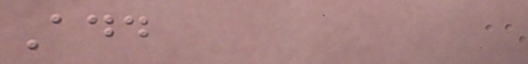Add
